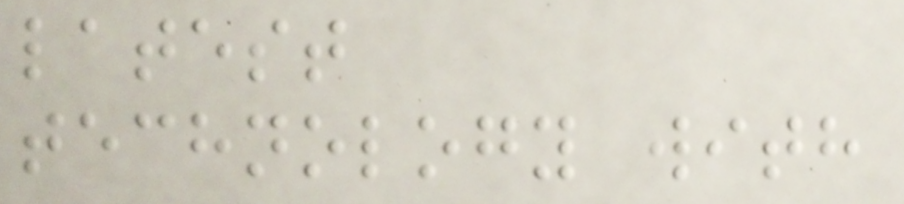latest
technology with
